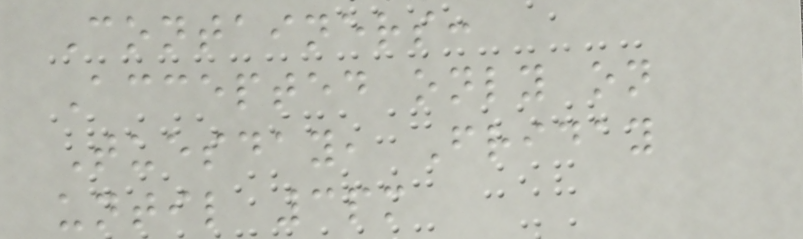Containers:
Accepted only on
Tuesday, Friday
until 3pm
